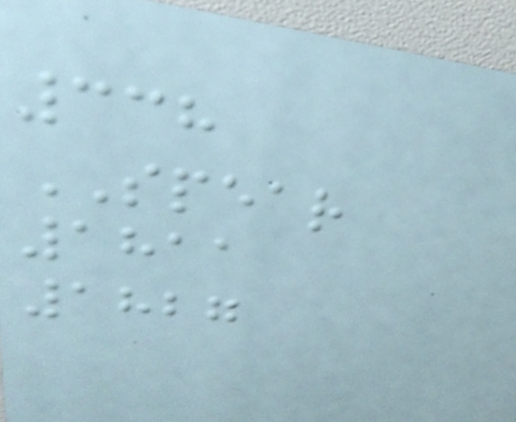338
SPEAR
1811
1827
